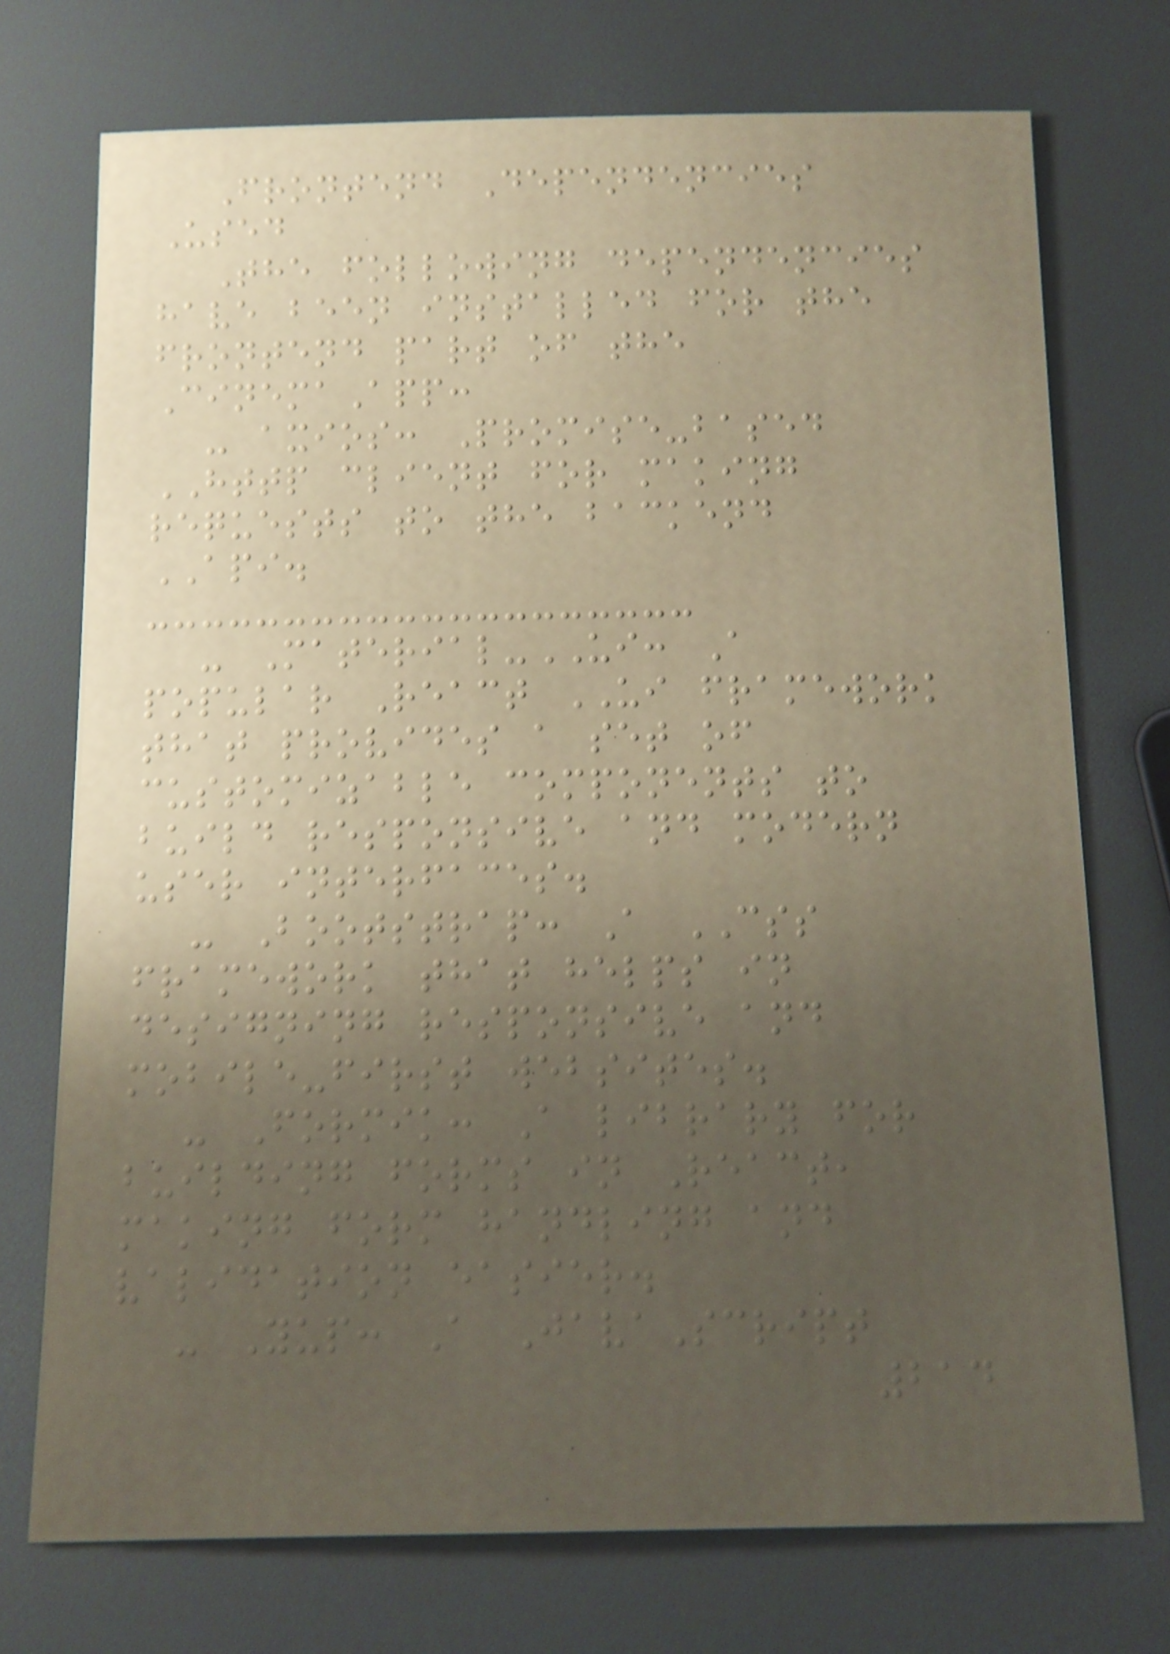Frontend Dependencies
Used
The following dependencies
have been installed for the
frontend part of the
CinemaApp:
- axios: Promise-based
HTTP client for making
requests to the backend
API.
- Material-UI: A
popular React UI framework
that provides a set of
customizable components to
build responsive and modern
user interfaces.
- Bootstrap: A CSS
framework that helps in
designing responsive and
mobile-first websites.
- Formik: A library for
building forms in React,
making form handling and
validation easier.
- Yup: A JavaScript
214
